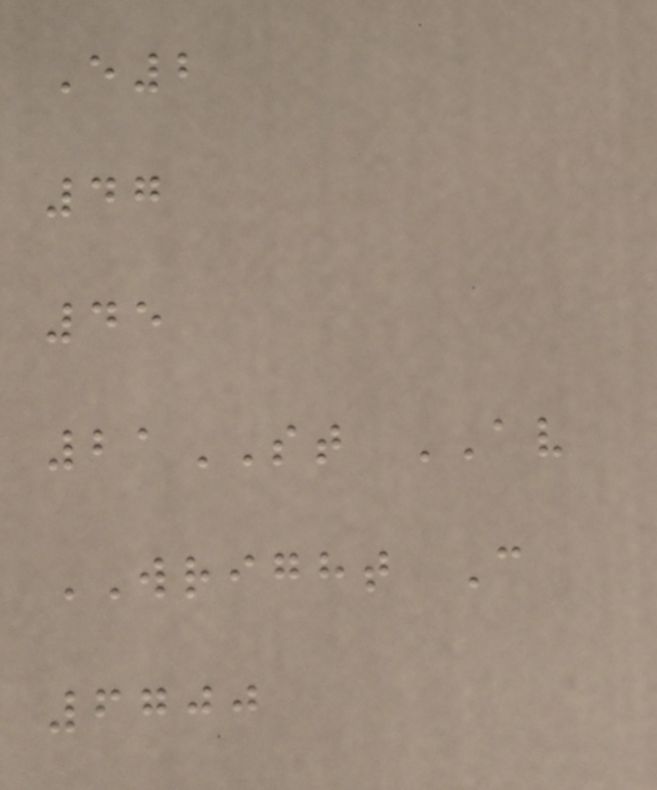E2
47
45
21ST AV
WRIGHT C
6700
